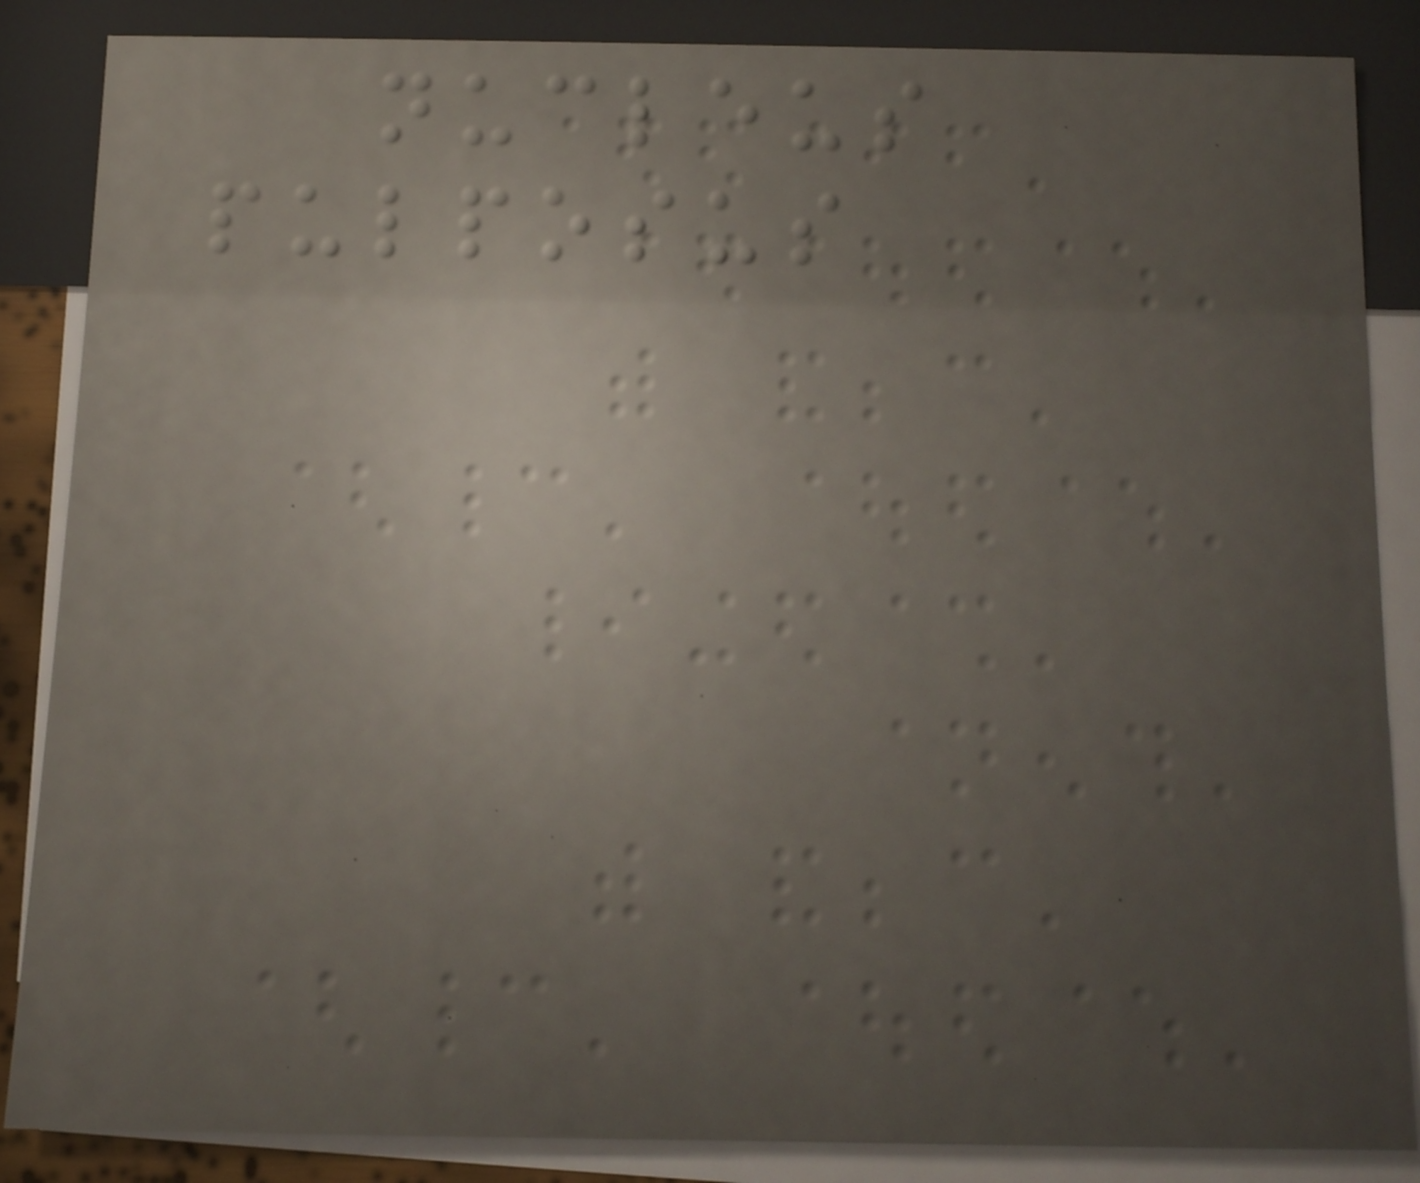nucleus
pulposus
